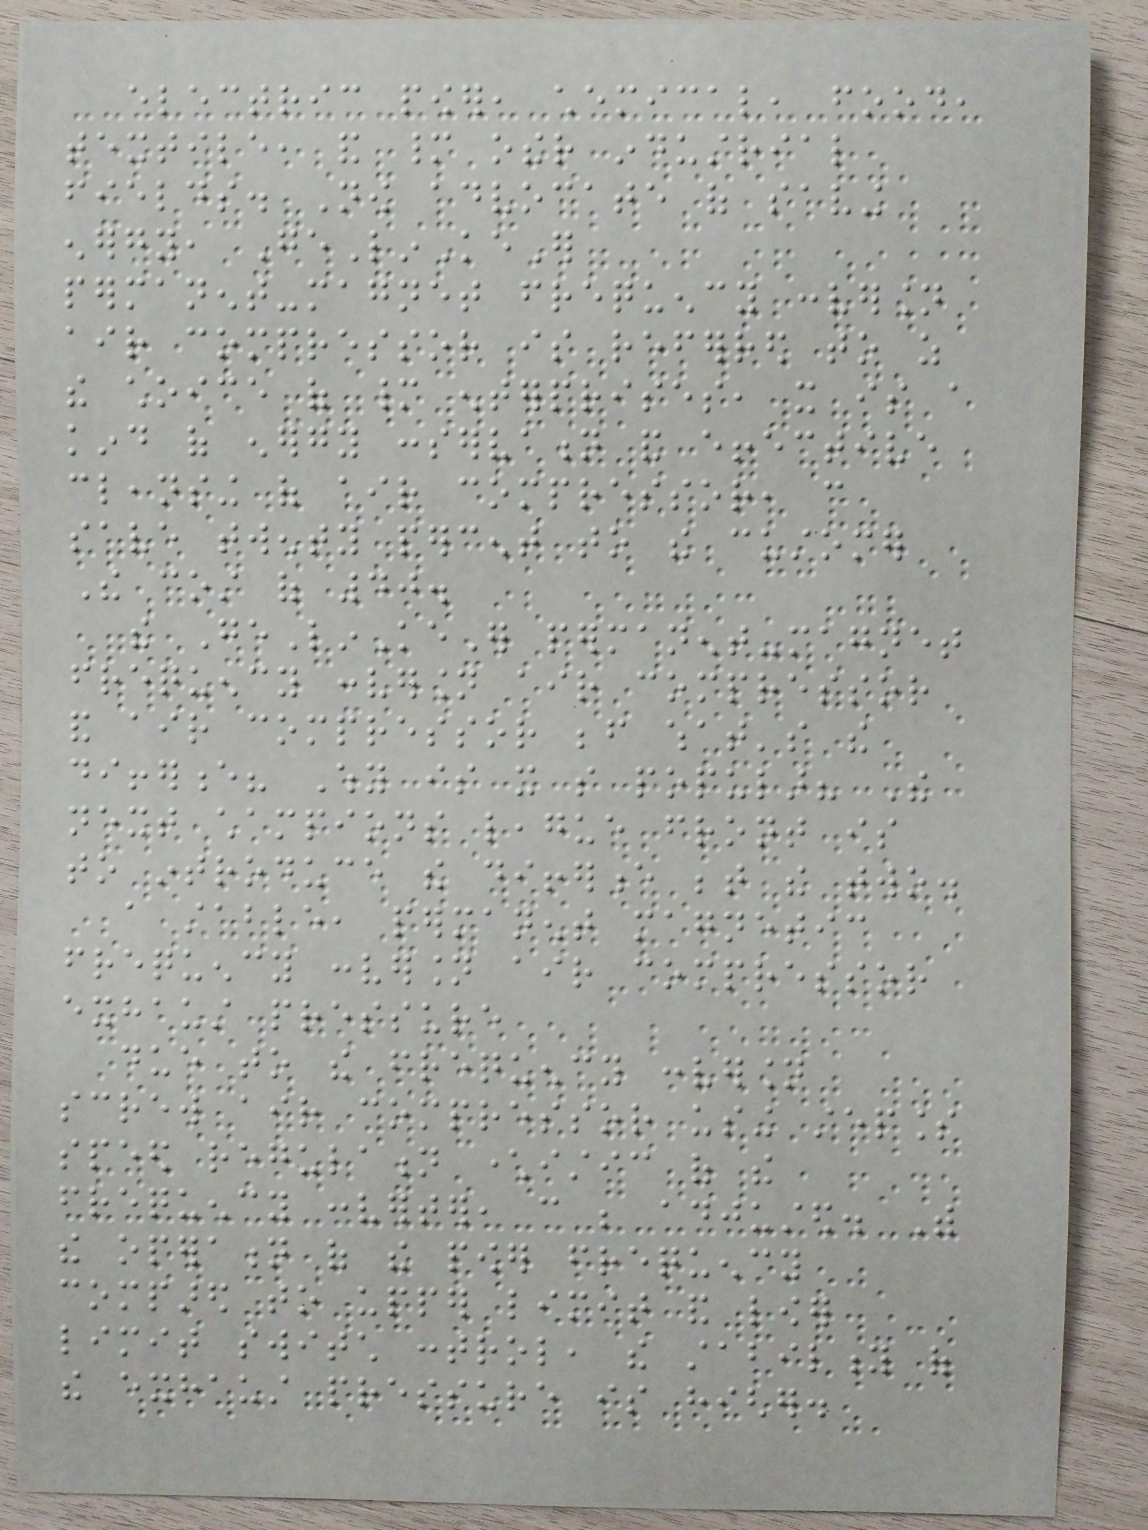electric power, chemical, food,
textile, and many other industrial
fields. Now advocate of saving
energy, GeLinKeEr
permanent-magnet frequency conversion
air compressor is referred to as
the choice of many enterprises, it is a
kind of energy conservation and effective
cleansing of air compressor, can
save twenty percent to the customer
The cost of 40.
the GeLinKeEr permanent-magnet
frequency conversion air compressor
and air compressor before what's the
difference? Why is it so popular? The
next champions league front is
to introduce the difference between the two.
a stable, permanent magnetic
frequency conversion air compressor
exhaust pressure
due to the frequency conversion
screw air compressor using stepless
speed regulation characteristic of the
frequency converter, can be adjusted. With
the operation of the power frequency
compared to upper limit and lower
limit switch control, the stability of
the exhaust pressure is higher.
